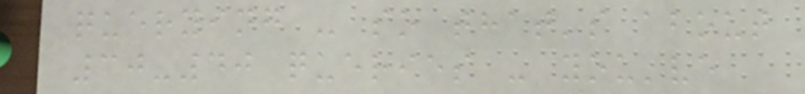querying - so that's about
30-40 queries - you've
